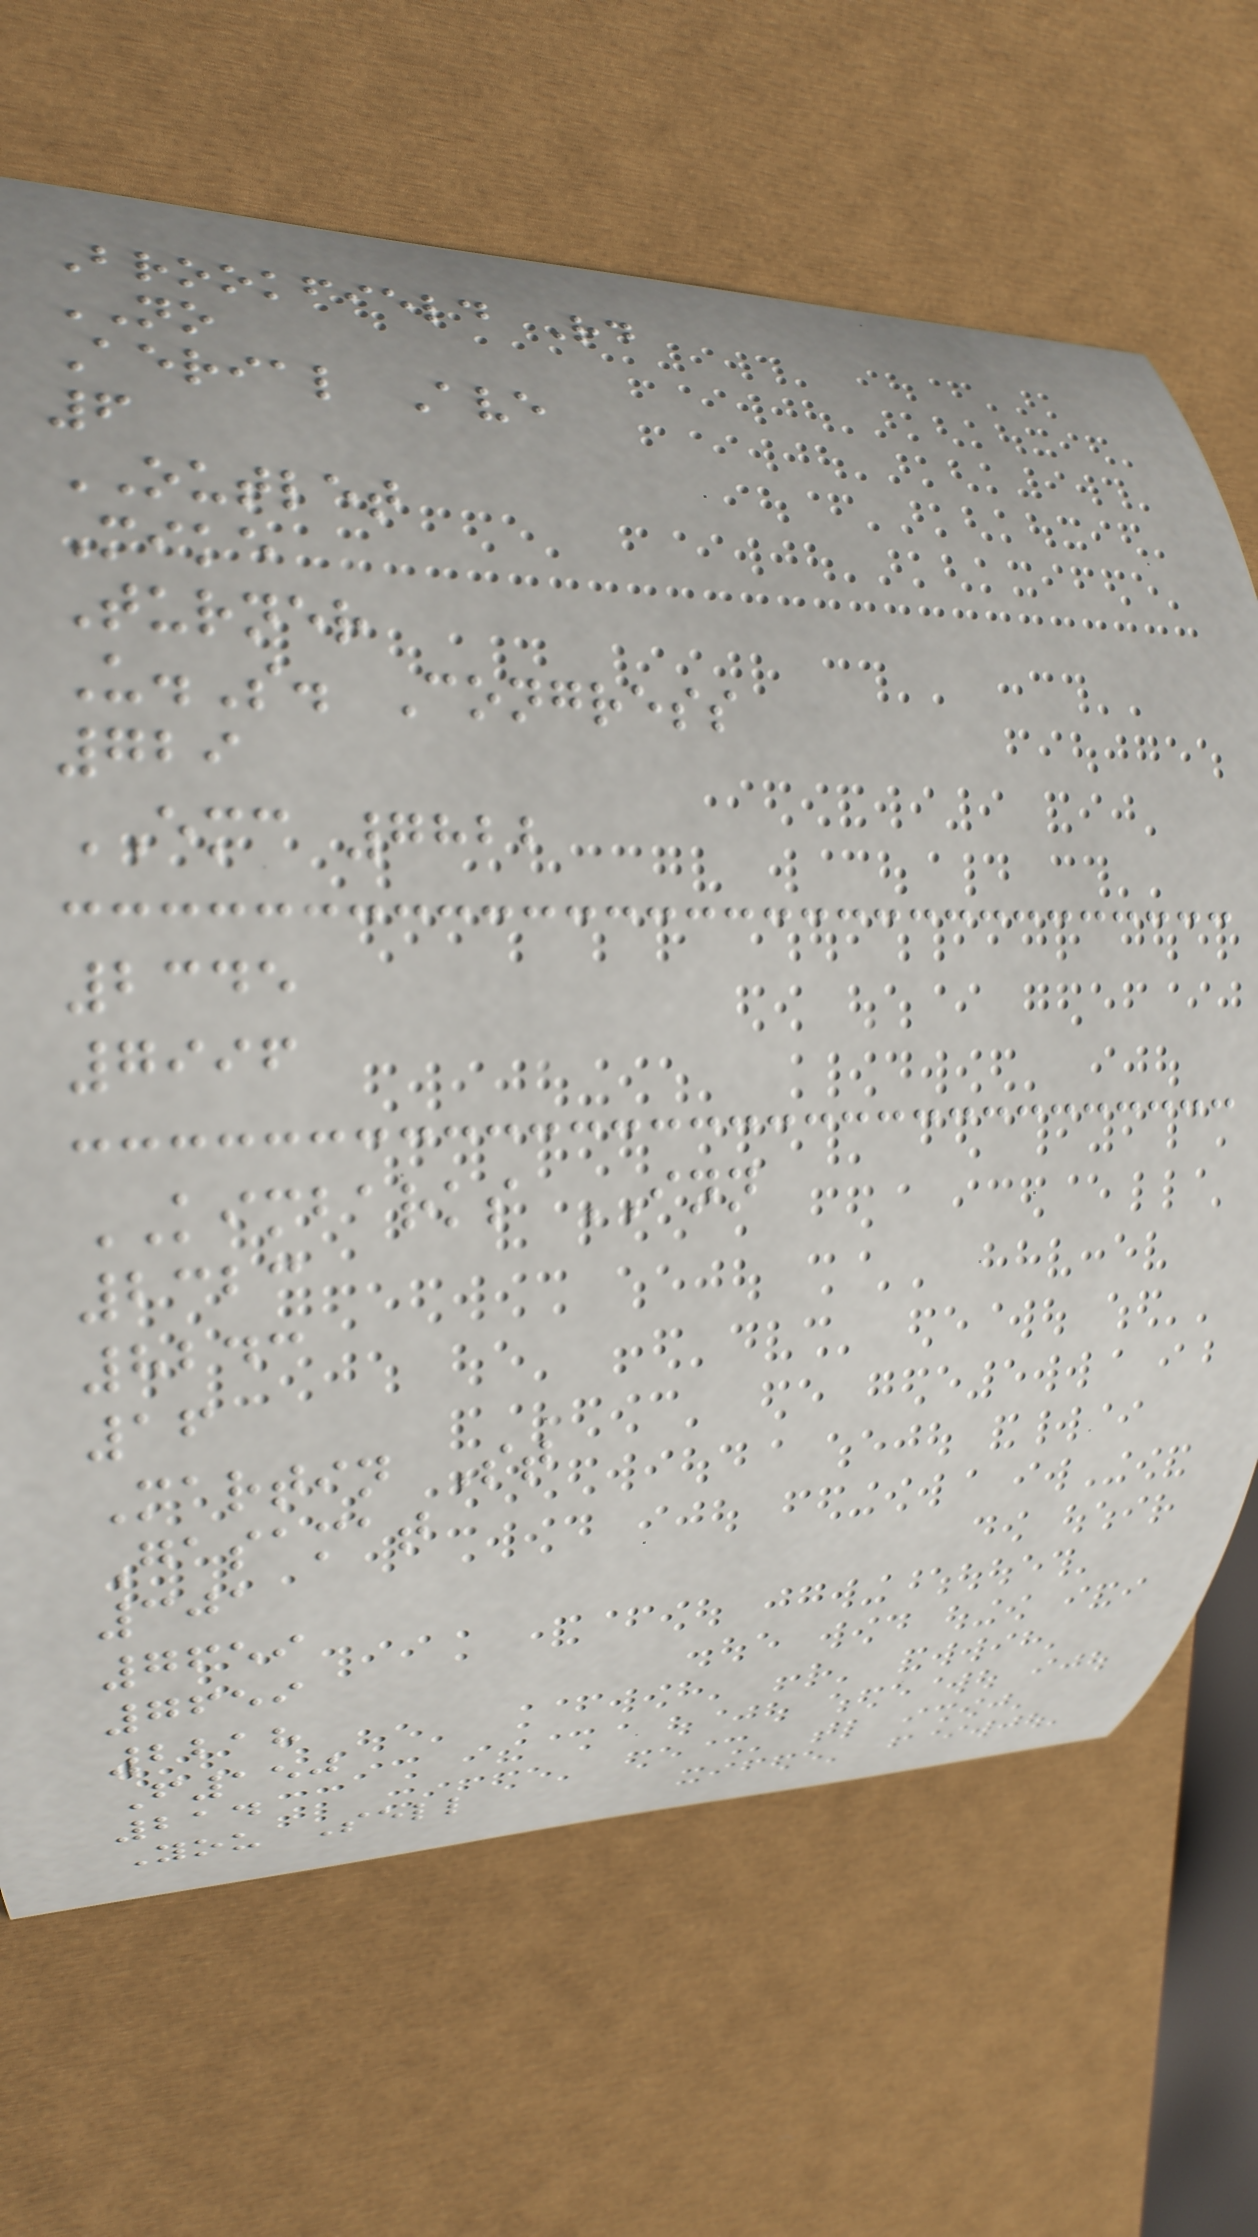Brookfield Rd
NO
Aerial Ave
6
OUTLET
Mike
Turner
U.S. Congress
729
EMC 7822
2345
7996
KIMBARKS INN
2323
8243
16
Martin St
Gasamat
301
7659
7659
2218
F150
214
You Sell
